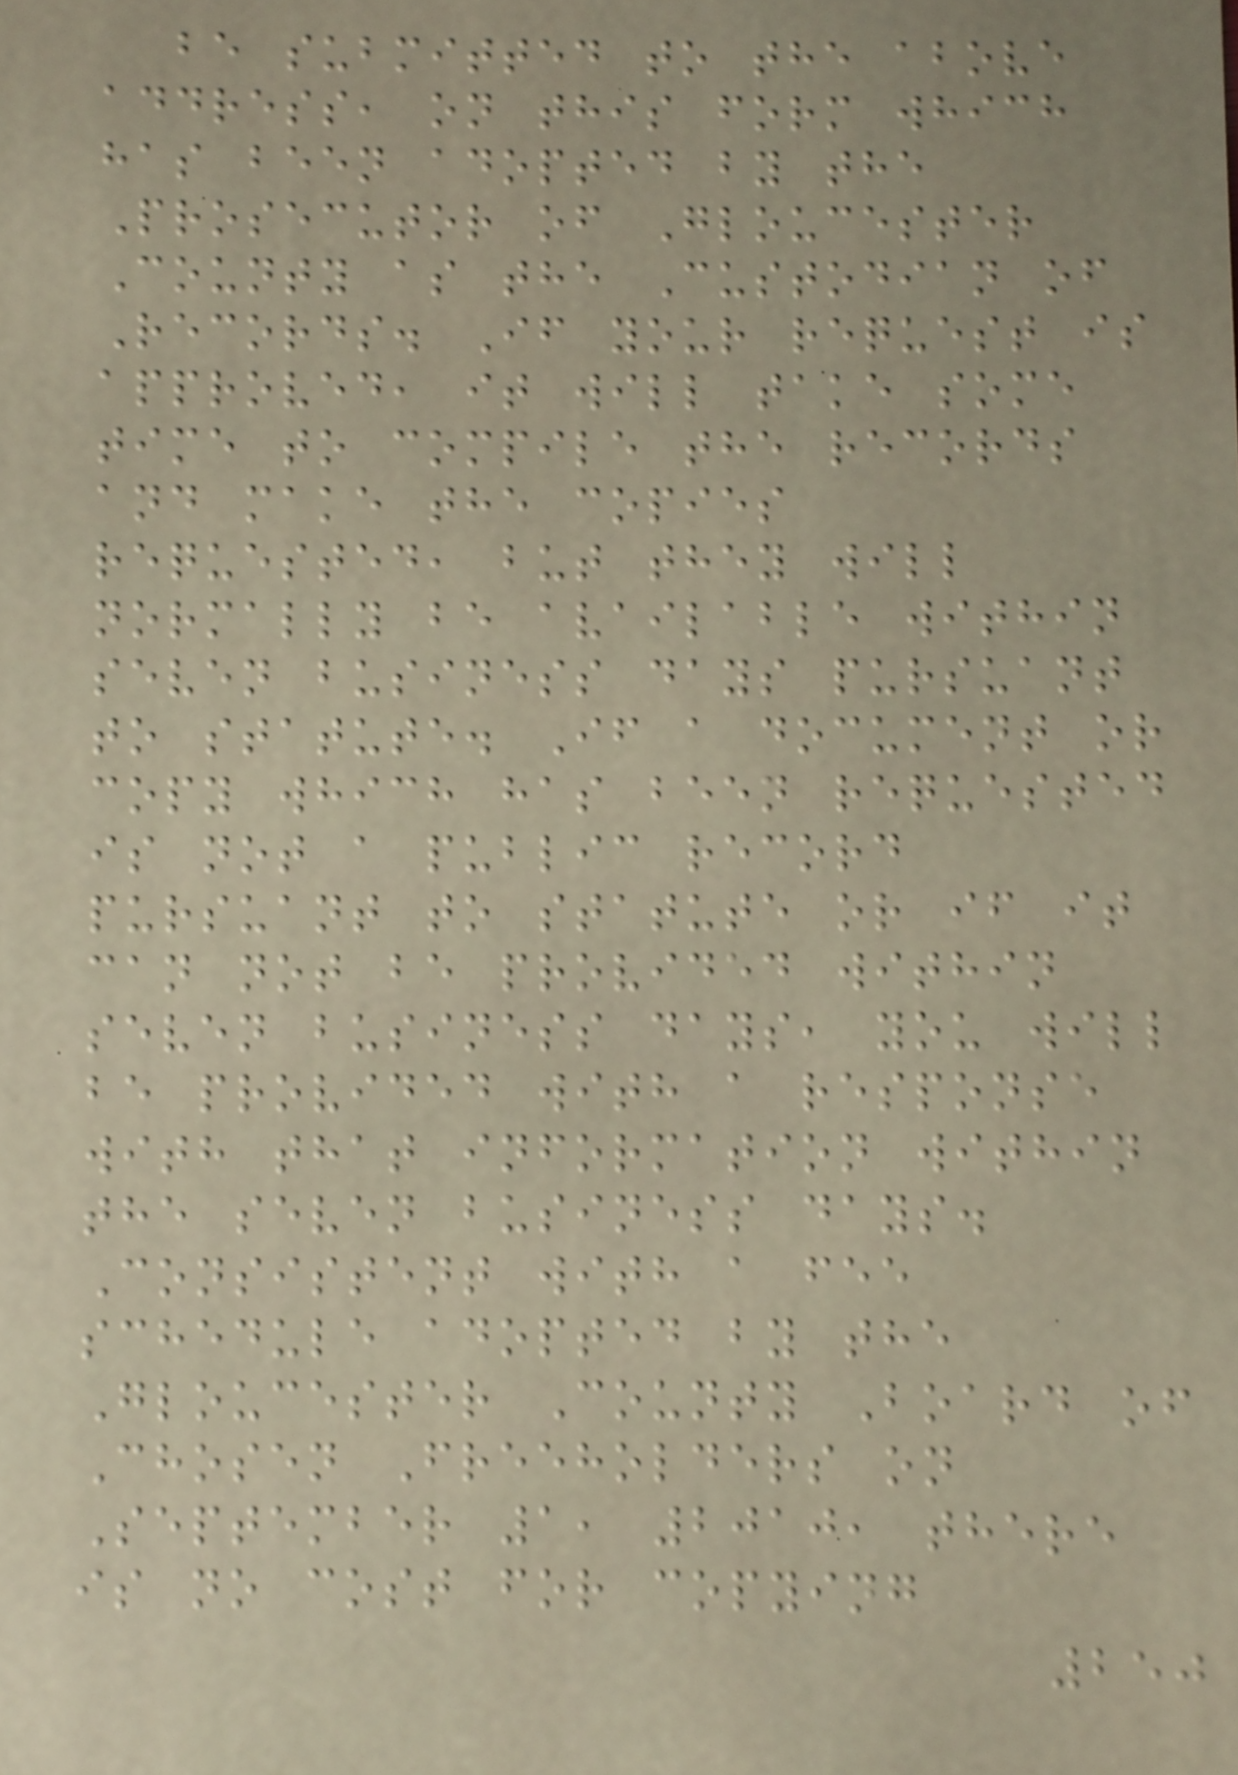be submitted to the above
address, on this form which
has been adopted by the
Prosecutor of Gloucester
County as the Custodian of
Records. If your request is
approved, it will take some
time to compile the records
and make the copies
requested, but they will
normally be available within
seven business days pursuant
to statute. If a document or
copy which has been requested
is not a public record
pursuant to statute or if it
can not be provided within
seven business days, you will
be provided with a response
with that information within
the seven business days.
Consistent with a fee
schedule adopted by the
Gloucester County Board of
Chosen Freeholders on
September 1, 2010, there
is no cost for copying
250
